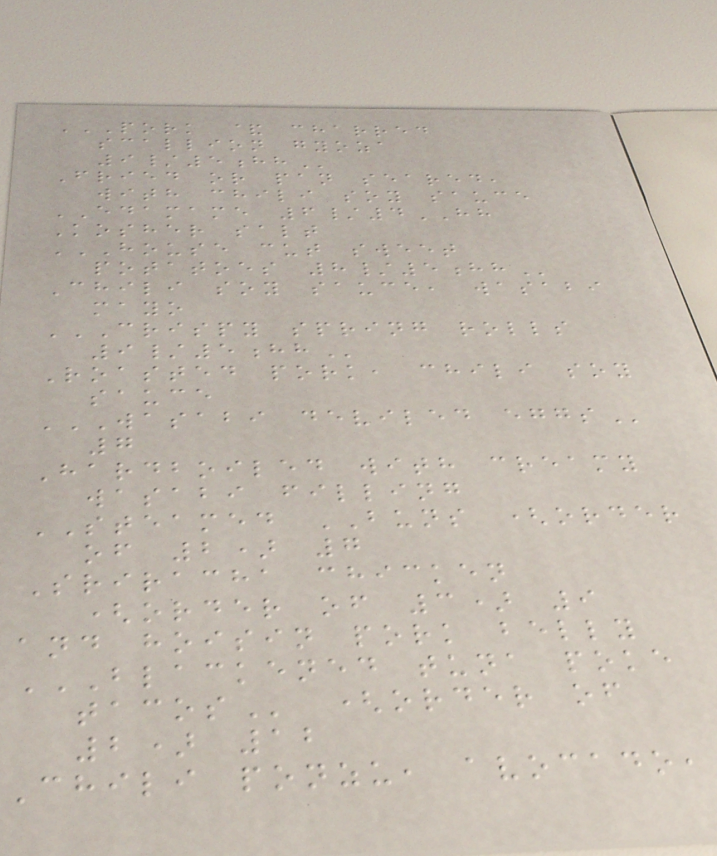PORK & CHARRED
SCALLION GYOZA
9/5HH
Fried or pan seared,
with chili soy sauce
EDAMAME 6/4HH
Kosher salt
HOUSE CUT SWEET
POTATOES 8/5HH
Chili soy sauce, wasabi
mayo
CRISPY SPRING ROLLS
9/5HH
Roasted pork, chili soy
sauce
WASABI DEVILED EGGS
7
Hardboiled with creamy
wasabi filling
STEAMED BUNS (order
of 2) 7
Sriracha chicken
(order of 3) 9
and hoisin pork belly
BLACKENED TUNA POKE
TACOS (order of
2) 12
Chili ponzu, avocado,
